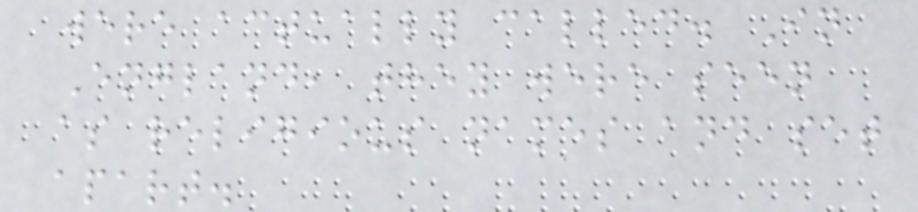were actually called. In
England, they were seen
as religious names and set
apart.
